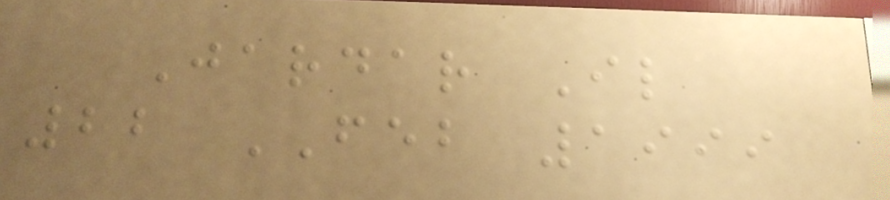Jardar Il
22 FEB 1999
